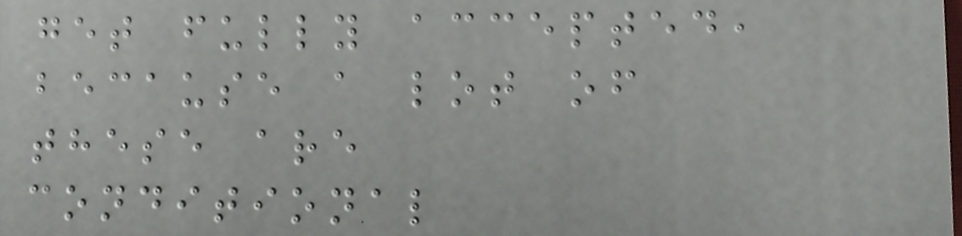get fully accepted,
because a lot of
these are
conditional
